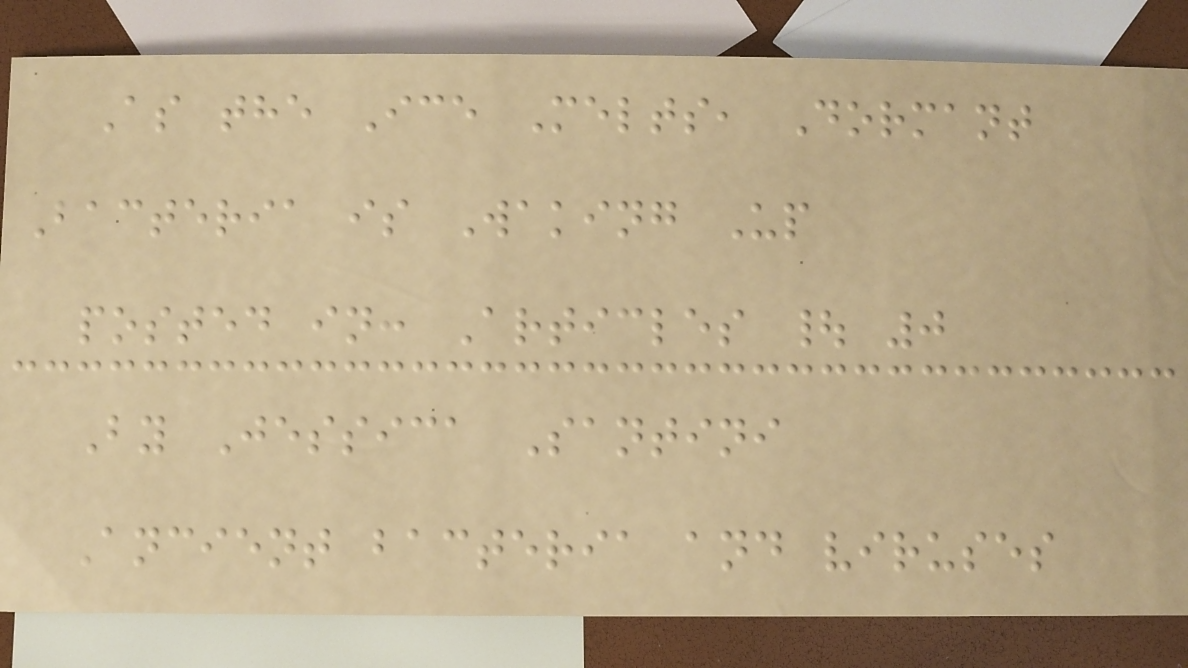As the Ice Melts, Dormant
Bacteria is Waking Up
posted in: Articles | 0
By Jessica Santini
Ancient bacteria and viruses
